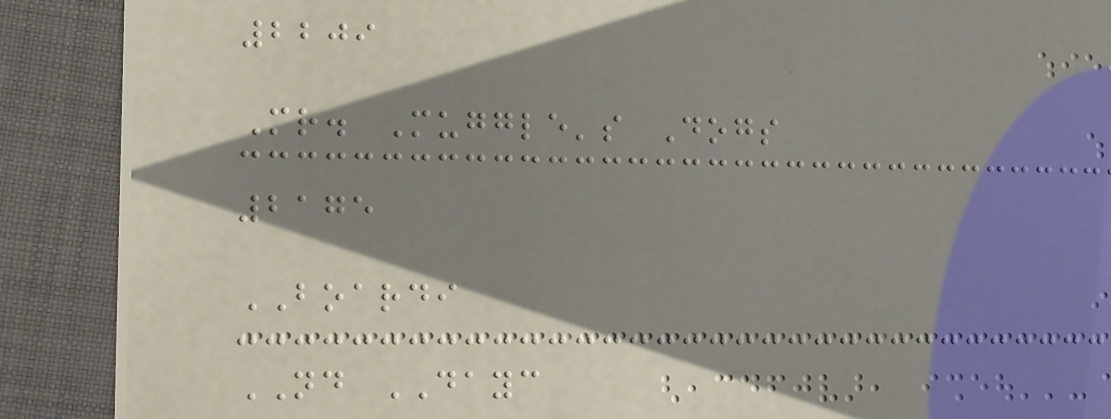2209
Mr. Muggle's Dogs
2175
BOARDI
ND DAYC
